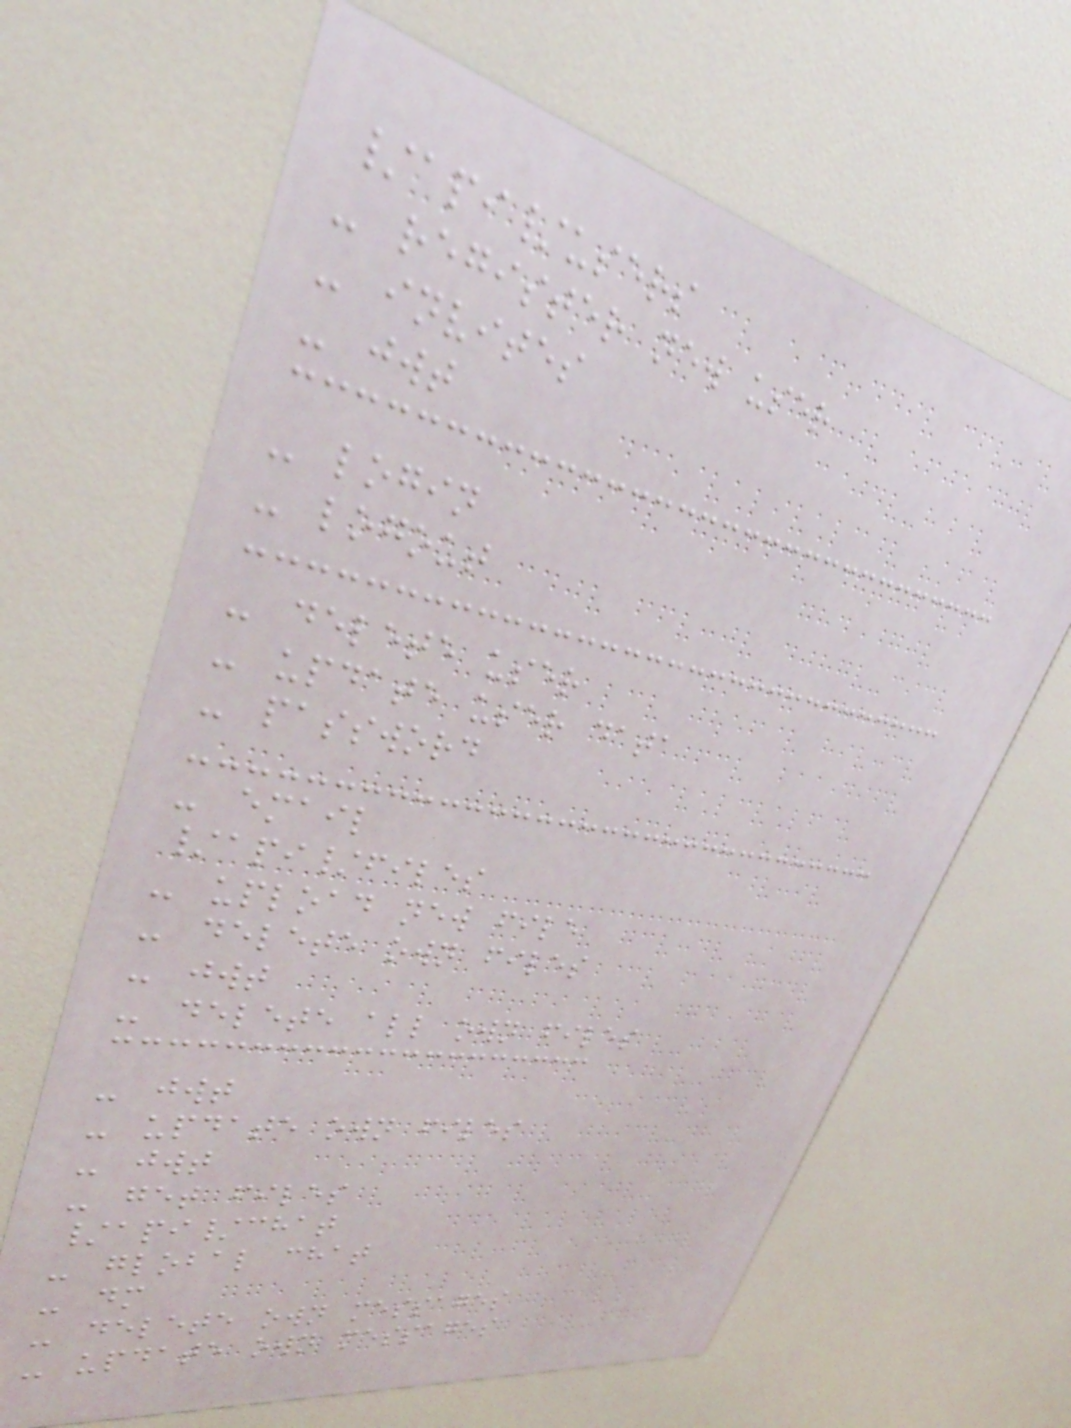/api/users
- register new user
- invites
- jwt
- login
- logout
- delete user
- update user data
- password
- email
/api/files
- upload new file
- delete own files
- jwt
- delete all own files
- jwt
- update own files
- jwt
- get files
/api/chat
- global chat
- dm
- delete own messages
- update own messages
